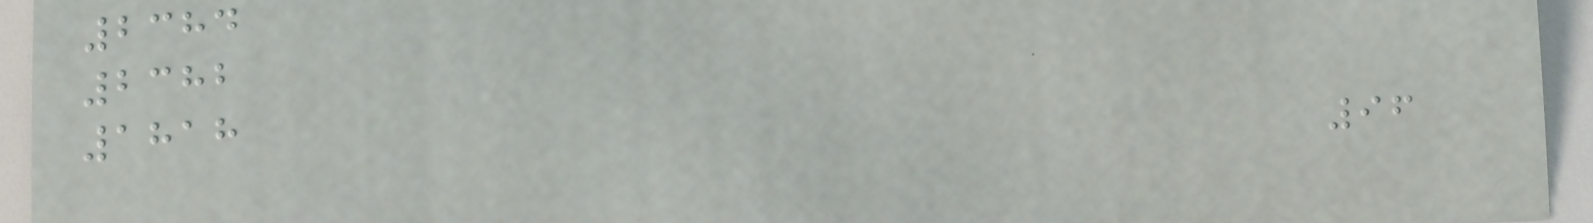2384
2382
1818
96
